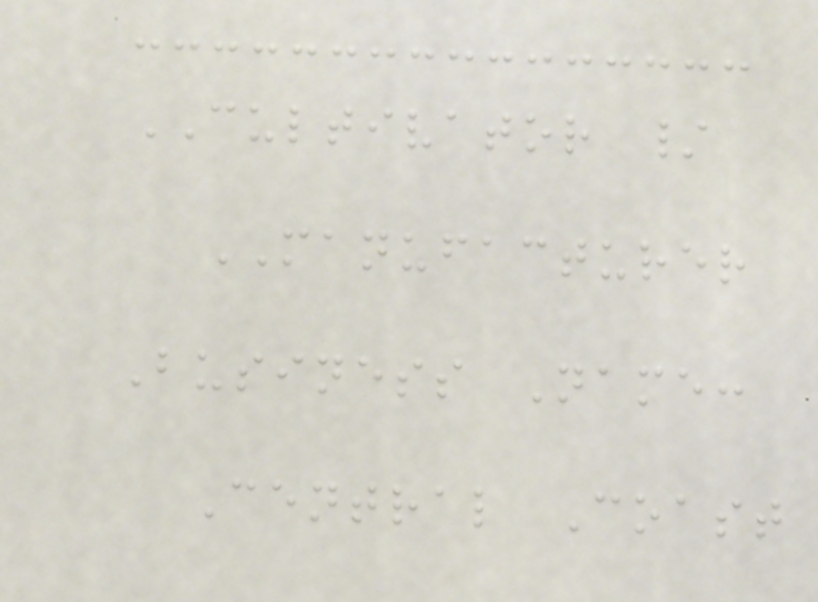CULTIVATOR /
MANUFACTURER
Business Name:
Central Coast
